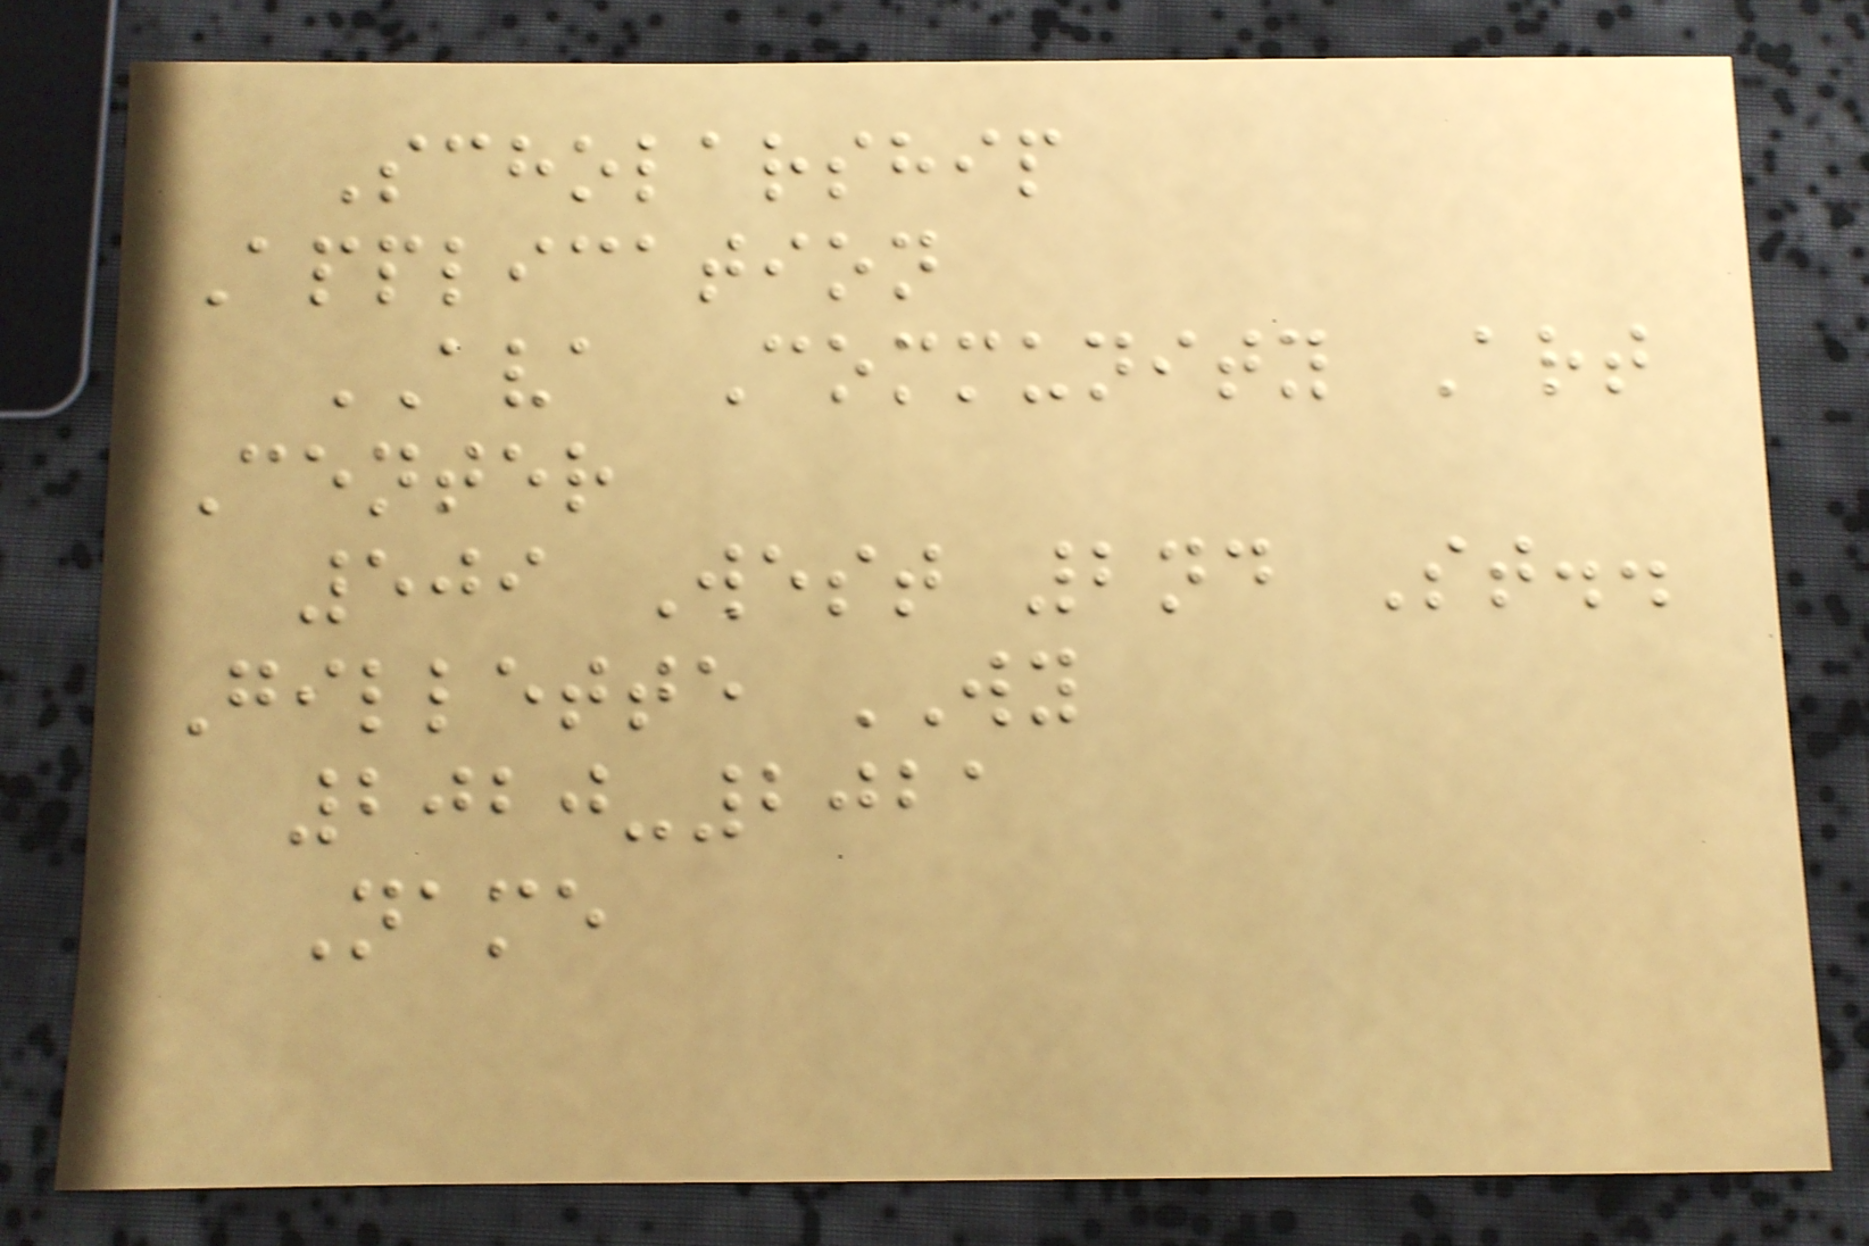Scholarship
Application
AVA Community Art
Center
509 West 2nd St..
Gillette WY
2020-2021
Name
